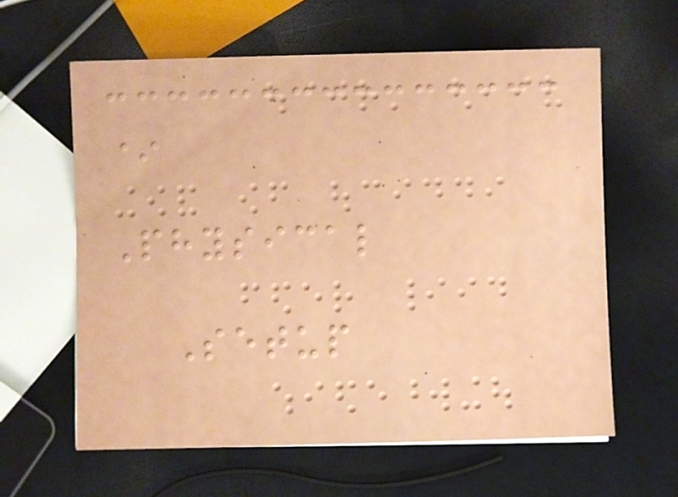*
Physical
Setup
